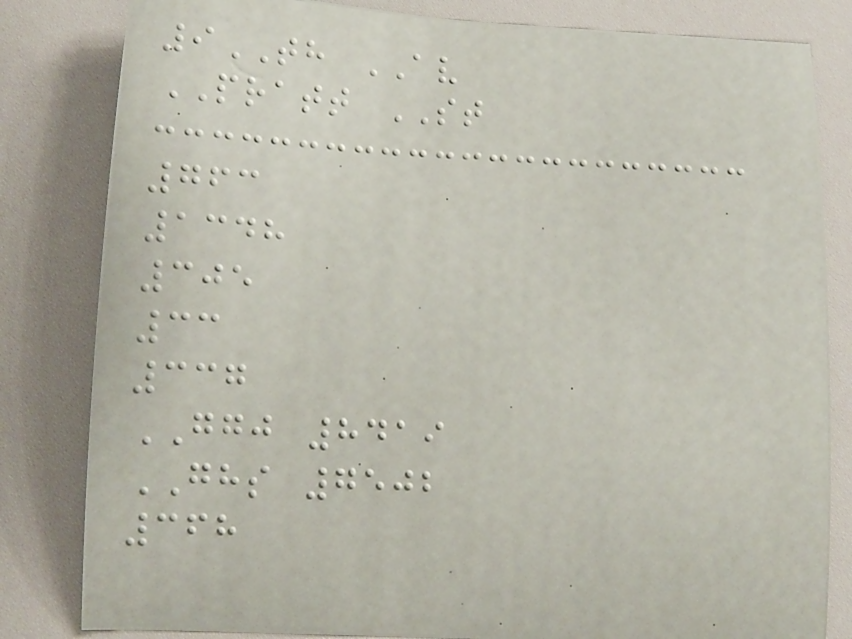9TH AV
PRATT ST
763
1348
305
33
337
GGJ 8419
GHS 7502
368
